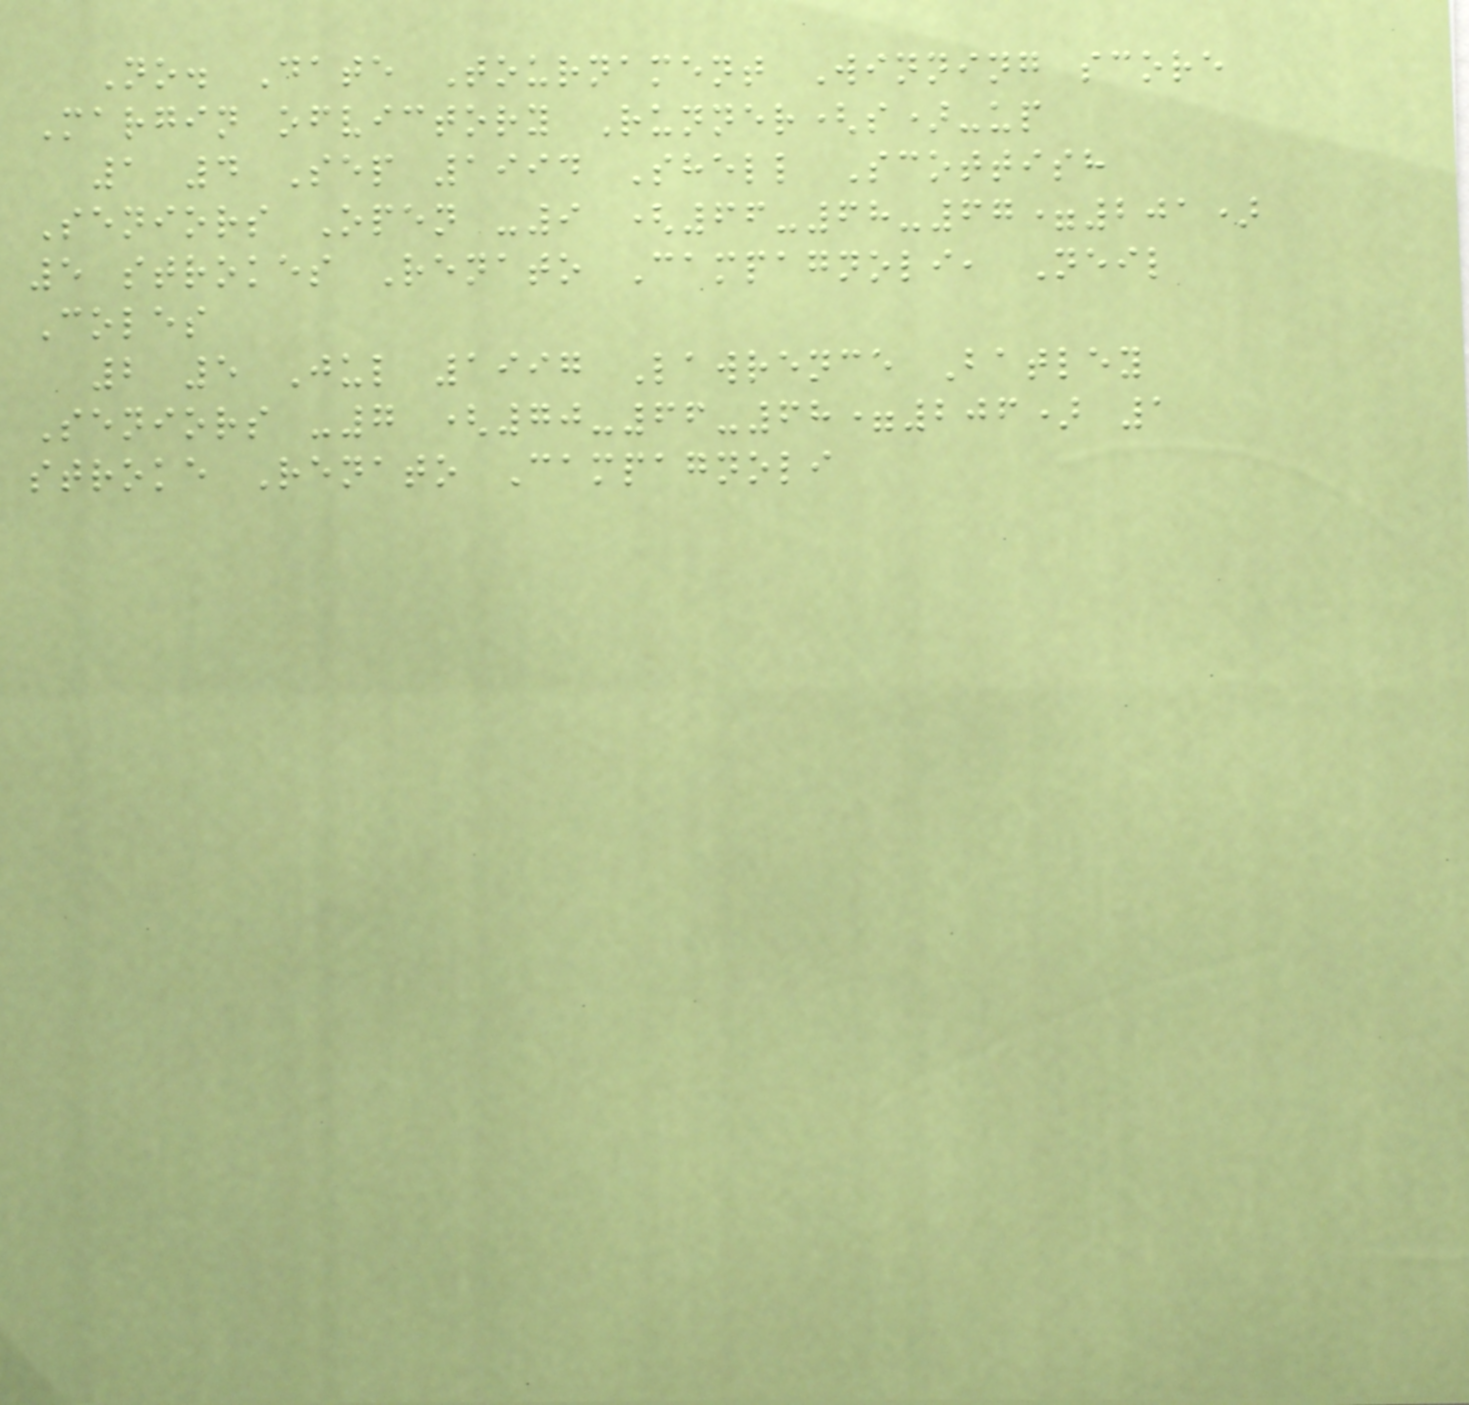No. Date Tournament Winning score
Margin ofvictory Runner(s)-up
1 4 Sep 1994 Shell Scottish
Seniors Open -9 (66-68-67=201)
5 strokes Renato Campagnoli, Neil
Coles
2 5 Jul 1997 Lawrence Batley
Seniors -7 (70-66-68=206) 1
stroke Renato Campagnoli
